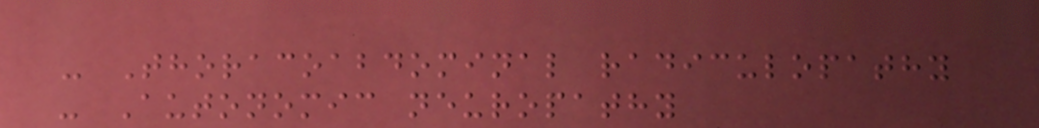- Thoracoabdominal radiculopathy
- Autonomic neuropathy
